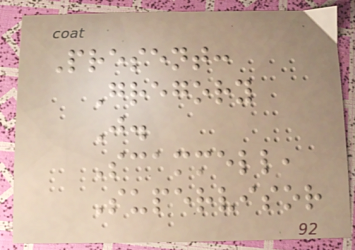Present:
Gregory
J.
Scammell,
Supervisor
